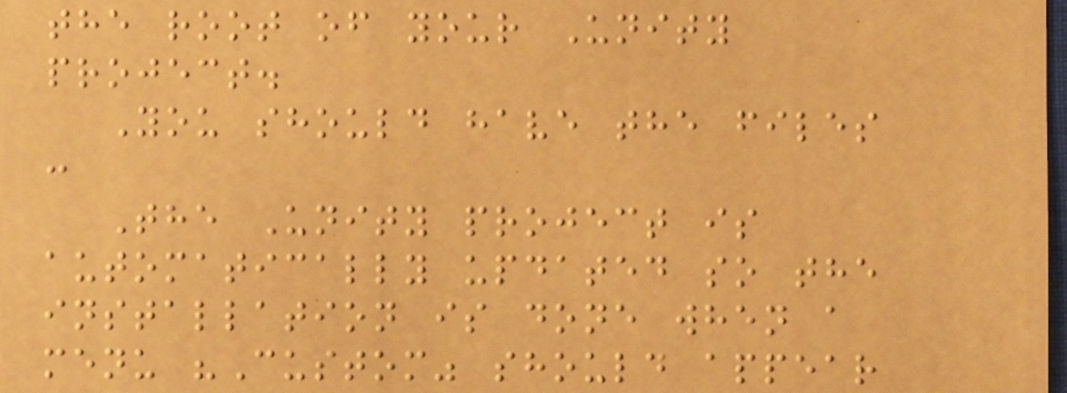the root of your Unity
project.
You should have the files
:
The Unity project is
automatically updated so the
installation is done when a
menu "Custom" should appear
